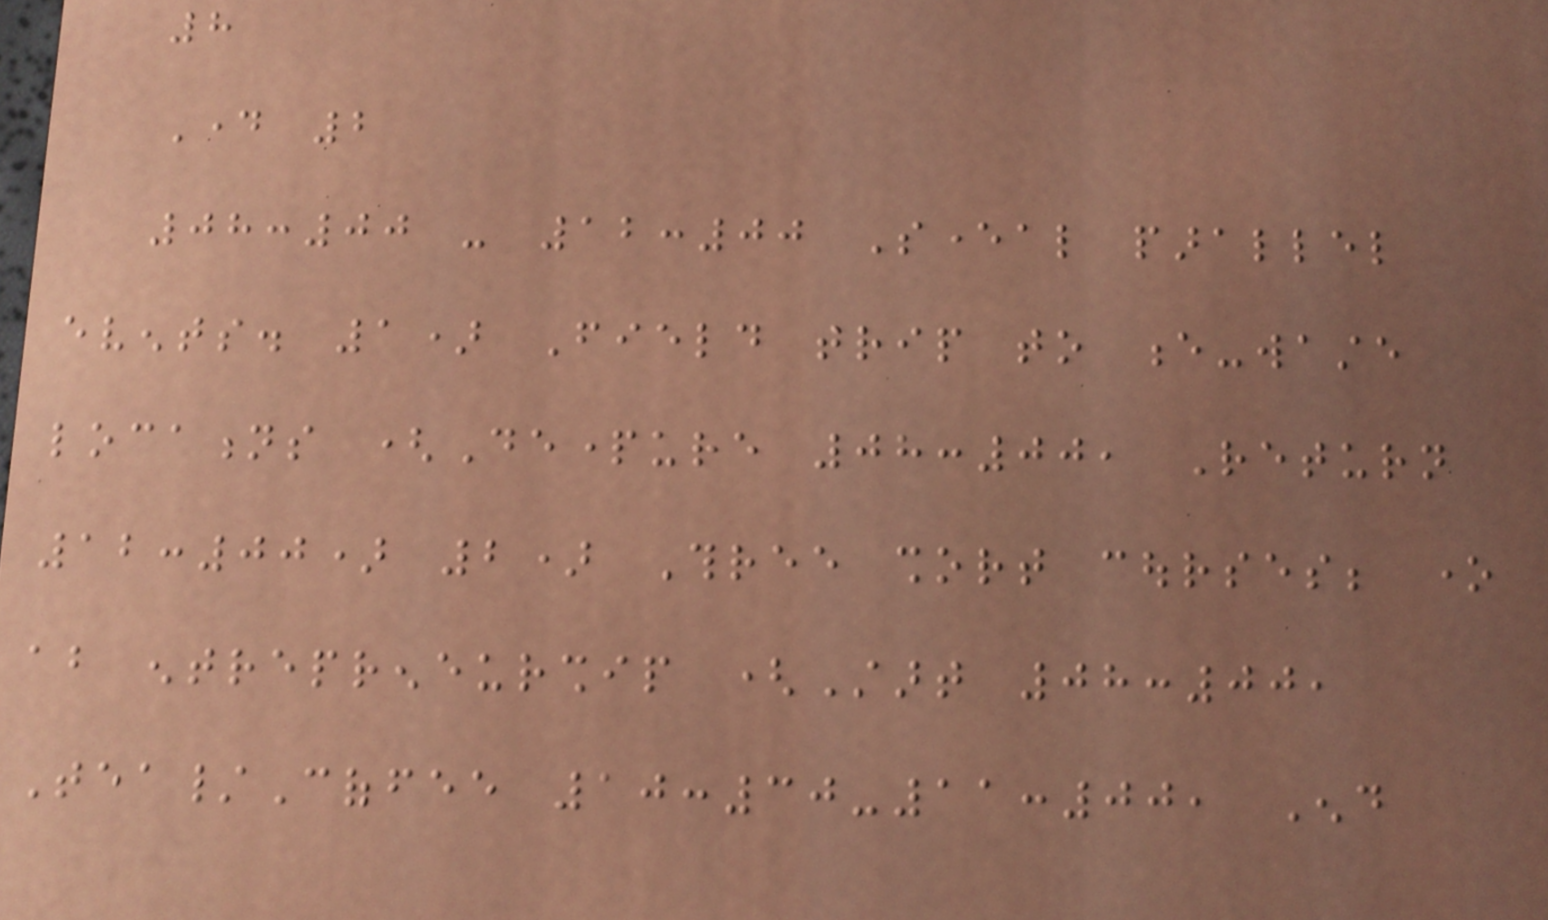8
Day 2
08:00 - 12:00 Several parallel
events. 1) Field trip to e-waste
locations (Departure 08:00, Return
12:00) 2) Three short courses; one
about entrepreneurship (Start 08:00,
Tea/Coffee 10:30-11:00, End
